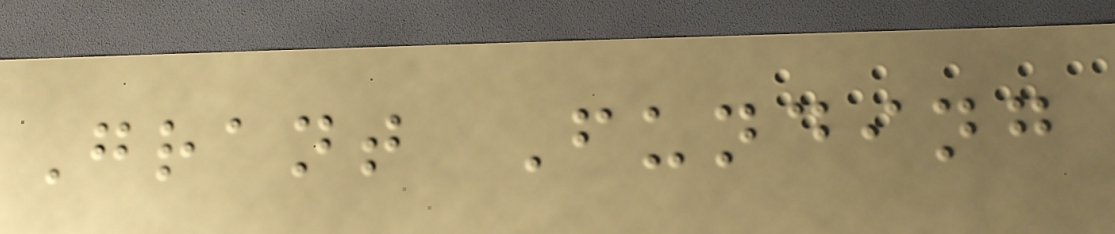Grant Funding
